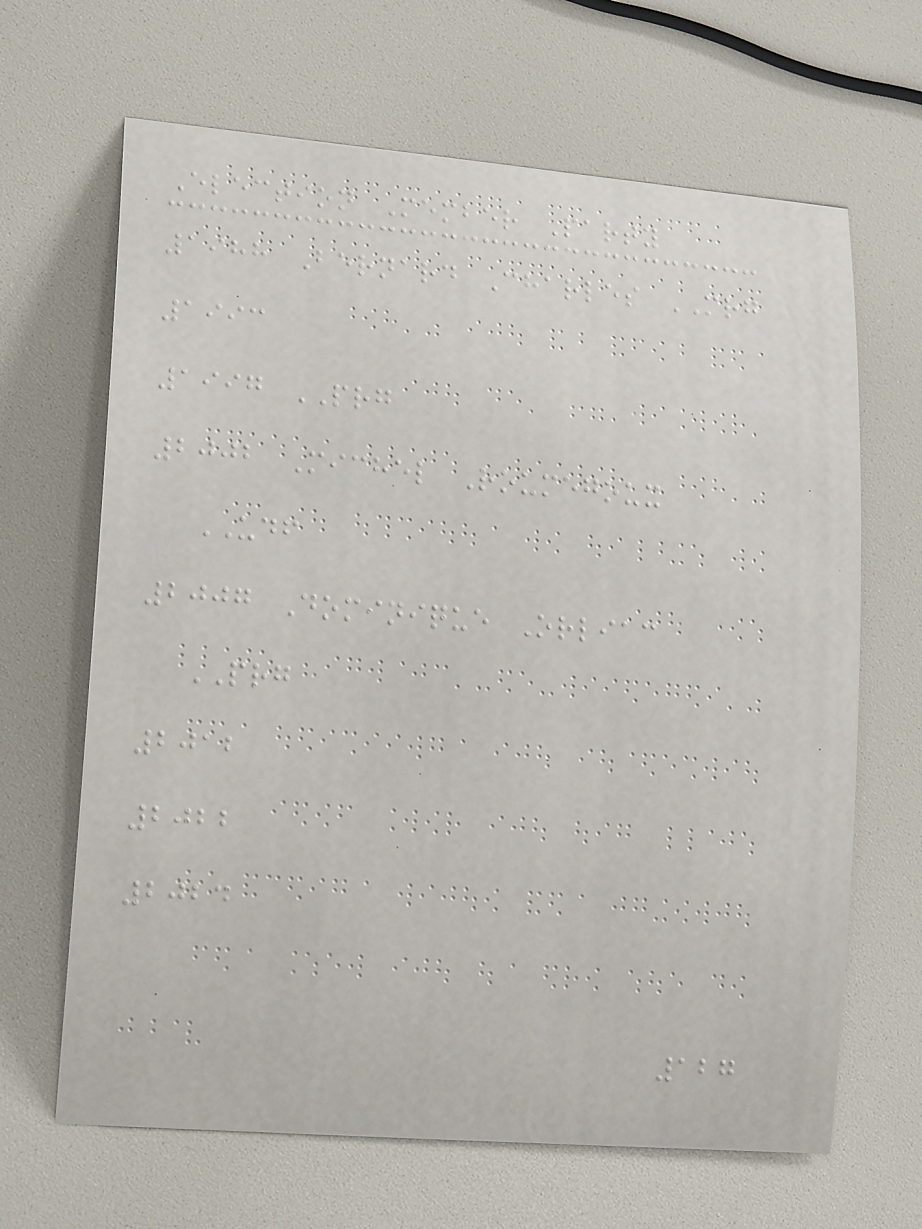Election Member Party
1988 Bernard Charles MRG
1993
1997 PRG
2002 Michel Roumegoux
UDF
2007 Dominique Orliac
PRG
2012
2022
2024
127
